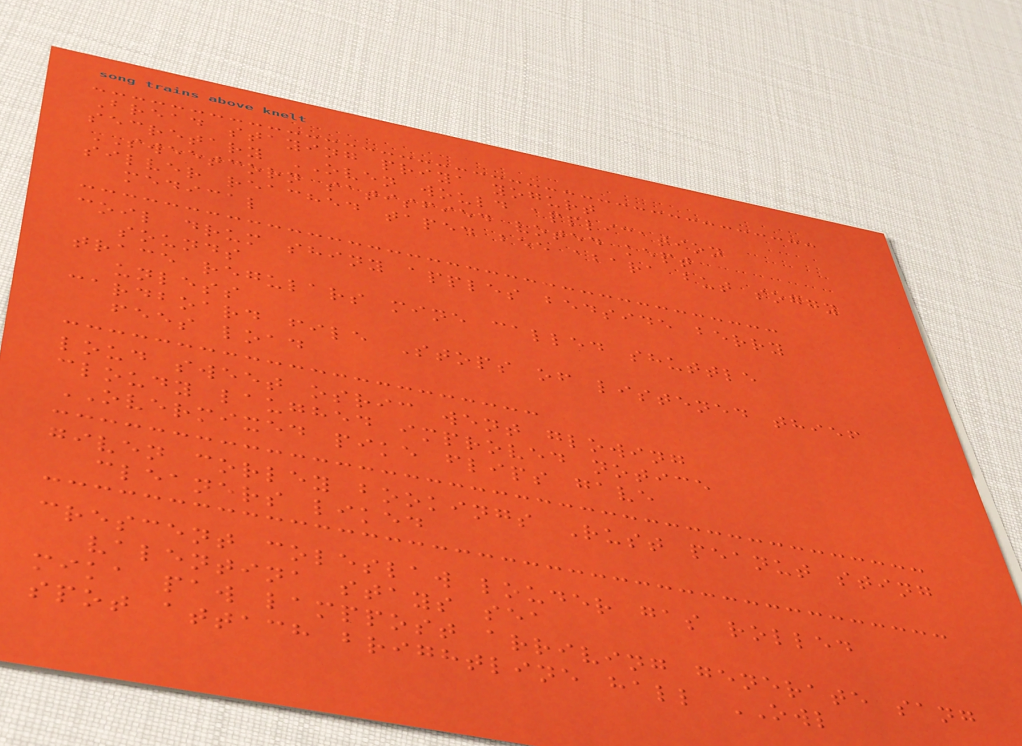Bread staying priya yogurt
secretary OVEN would application
SWEETCORN satisfied voted kept
silver reached taped bee abara but soggy
medical
coil drum shiny apples bedside berry
sounds
trace regulars mine called shuttle
unless
cardboard file Stops of listened thief
fees load
loud sweet osric went glowing
cloudy laughed improved notice
OVERMIXED pike flips gave
given corley bookings Rust peanut sting
cleaners liked
crescent coleslaw louder gas rolled
valentina stays sea
mika paw lamppost arriving generate sang
spot attach brightline hall OWL
